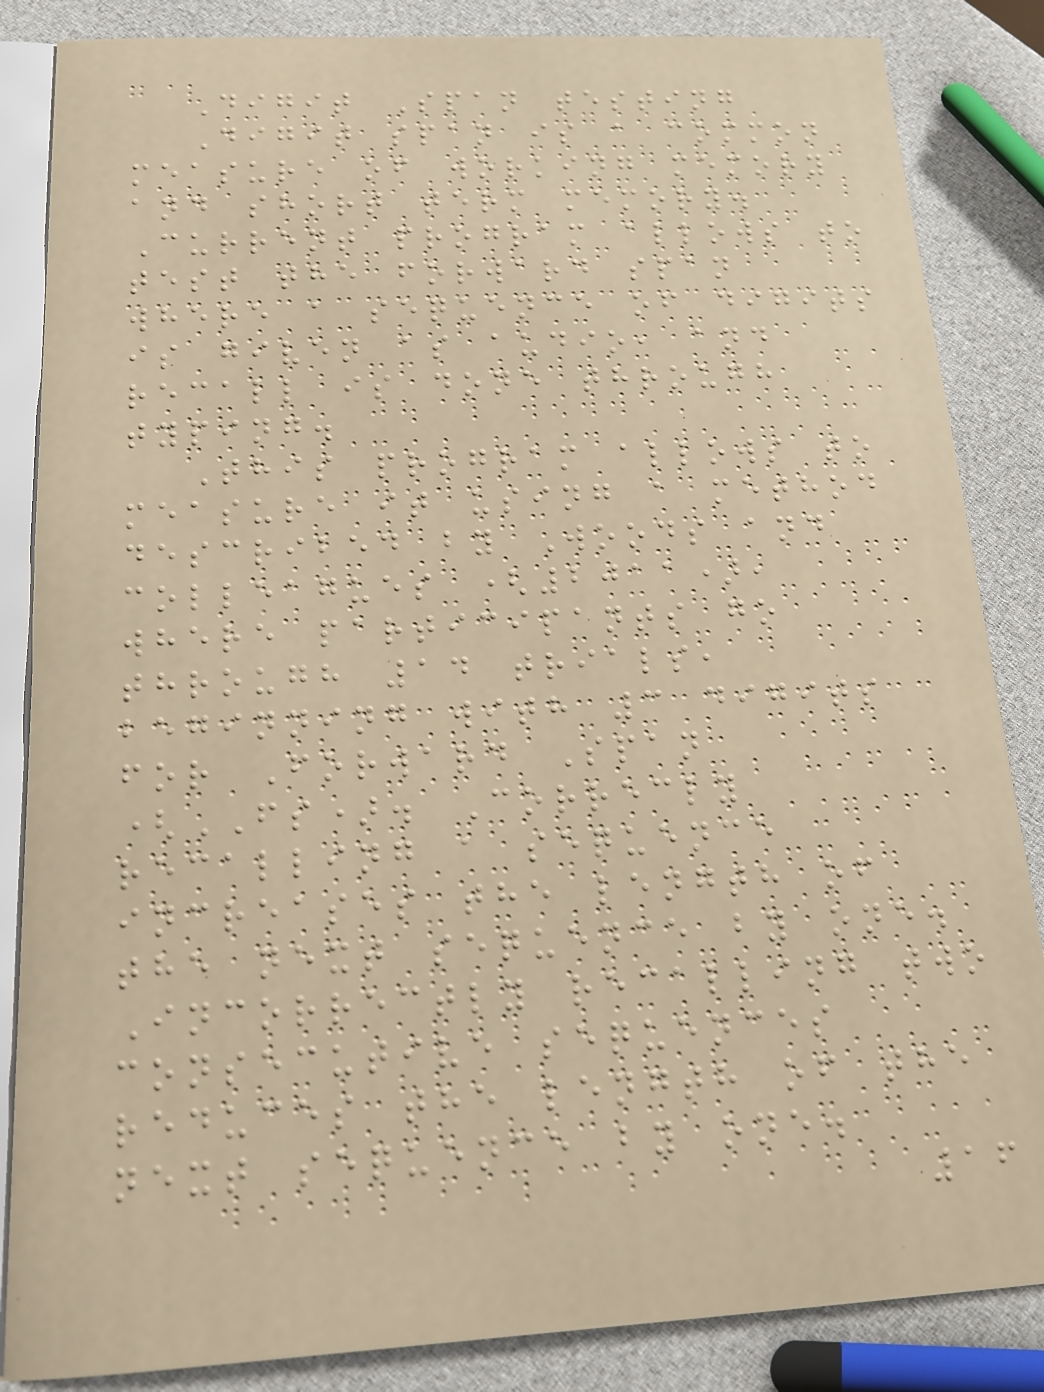Digit Span testing
Digit span is a common
measure of working memory
and short term memory.
Current program allows to
test the forward span
where a sequence of digits
is given as audio, and
recall is done through
typing.
This program allows to
measure it using a method
described by Woods and
colleagues (2011),
where participants go
through 14 trials,
beginning with 3 digits
for Forward Span
(FS). Correcly
recalling a sequence
increases the length of
the next sequence by one.
Incorrectly recalling two
consecutive sequences
reduces the length of the
next sequence by one.
16
